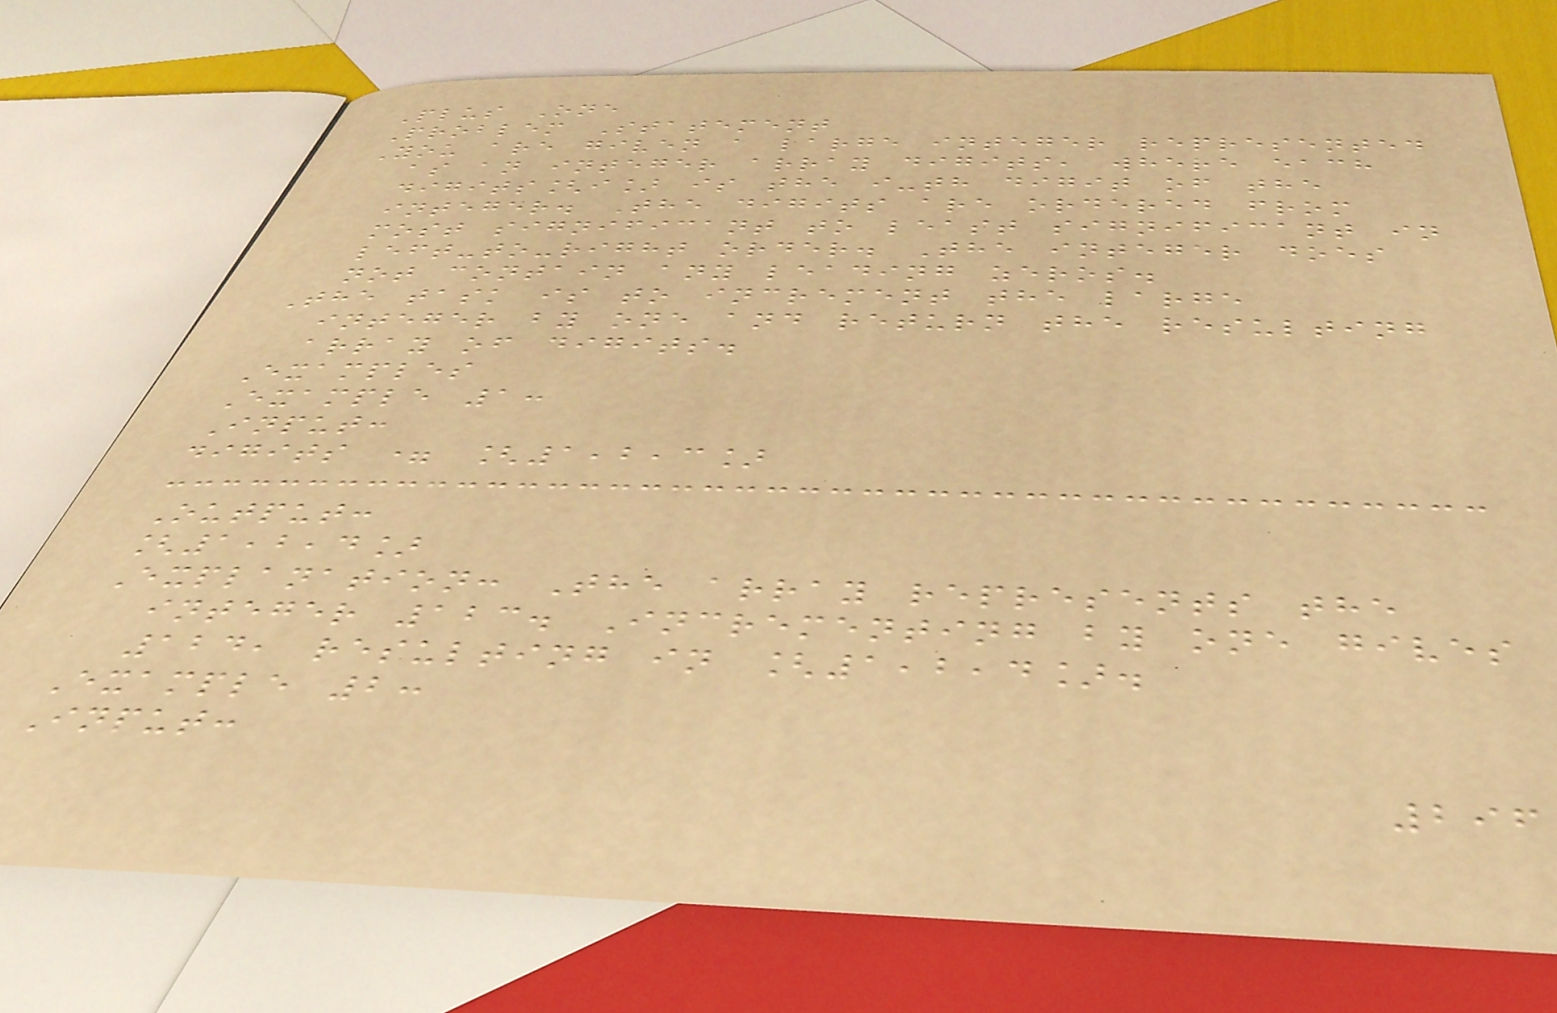Plus One
Problem Statement
You are given a large integer represented
as an integer array digits, where each
digits[i] is the i-th digit of the
integer. The digits are ordered from
most significant to least significant in
left-to-right order. The integer does
not contain any leading zeros.
The task is to increment the large
integer by one and return the resulting
array of digits.
Examples
Example 1:
Input:
digits = [1,2,3]
Output:
[1,2,4]
Explanation: The array represents the
integer 123. Incrementing by one gives
124, resulting in [1,2,4].
Example 2:
Input:
296
